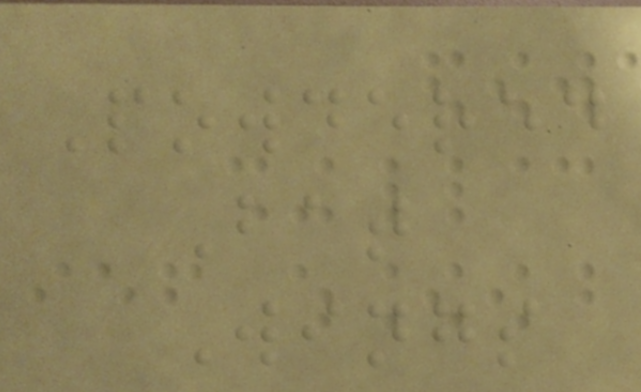Powdered
Bat
Wings
